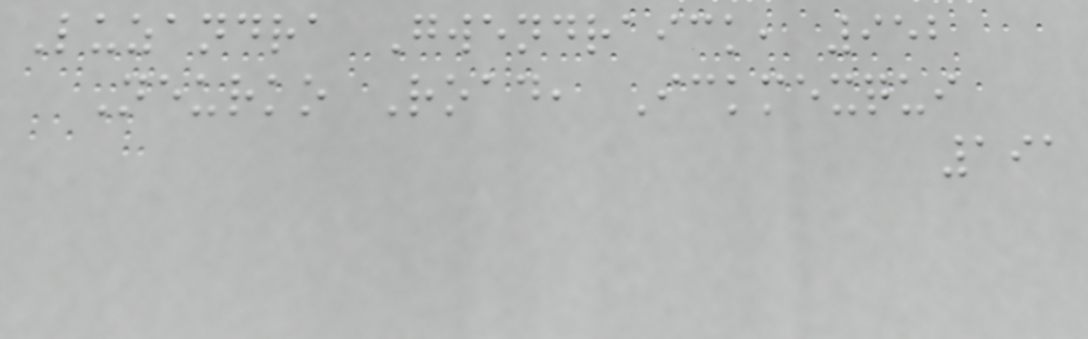Luzandra Gwendraick, 952
Neurko Road, Ickmexqui
191
